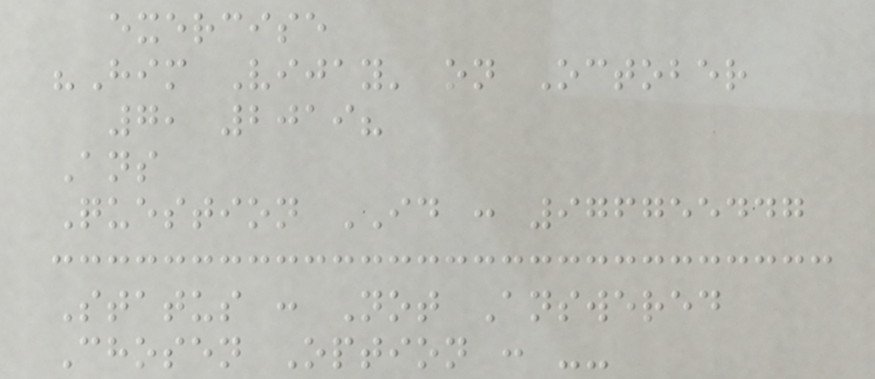exercise
"Him Vijay' on October
7, 2019?
Ans
Question ID : 976755447
Status : Not Answered
Chosen Option : --
